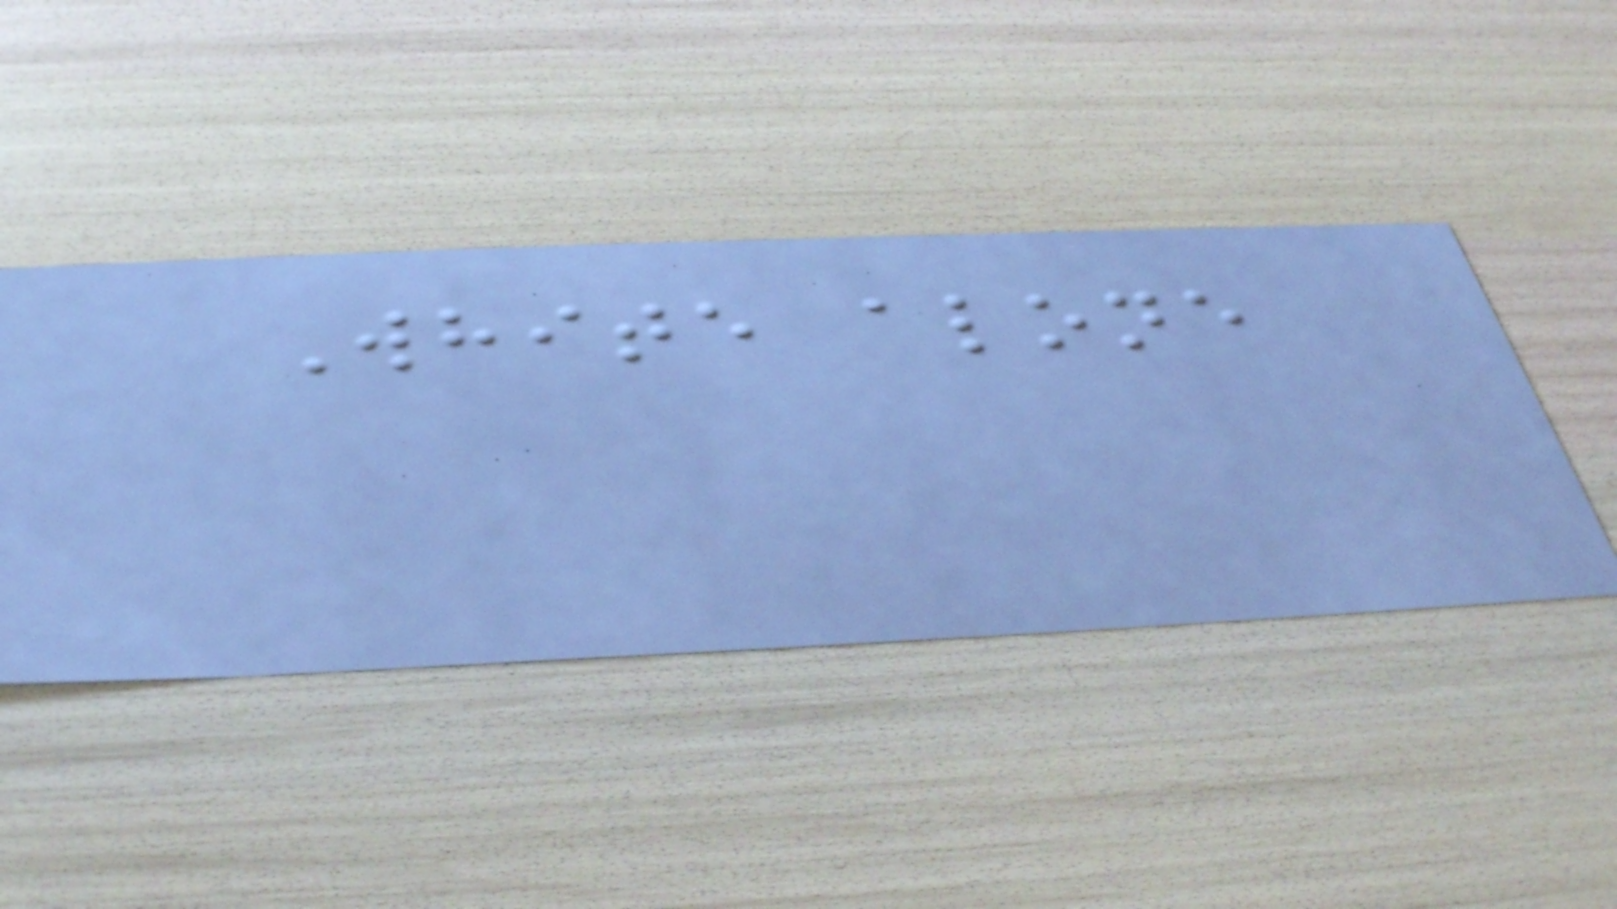White alone
